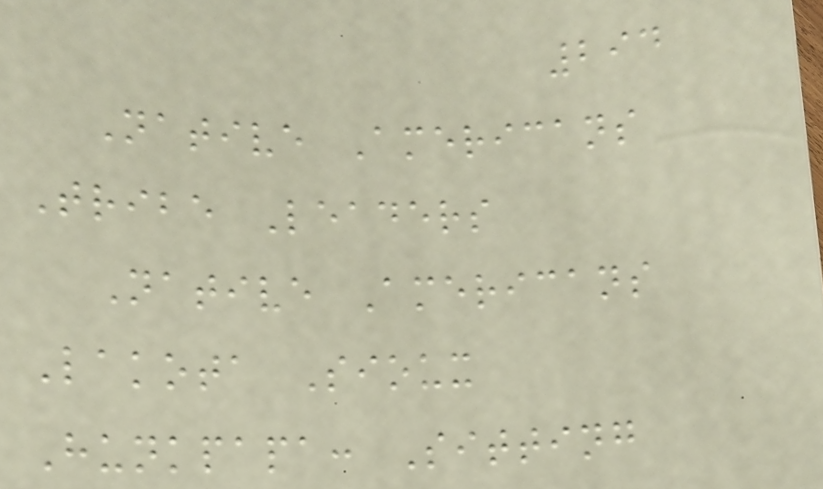294
Native Americans
Tribe Leaders
Native Americans
Lakota Sioux
Hunkpapa: Sitting
